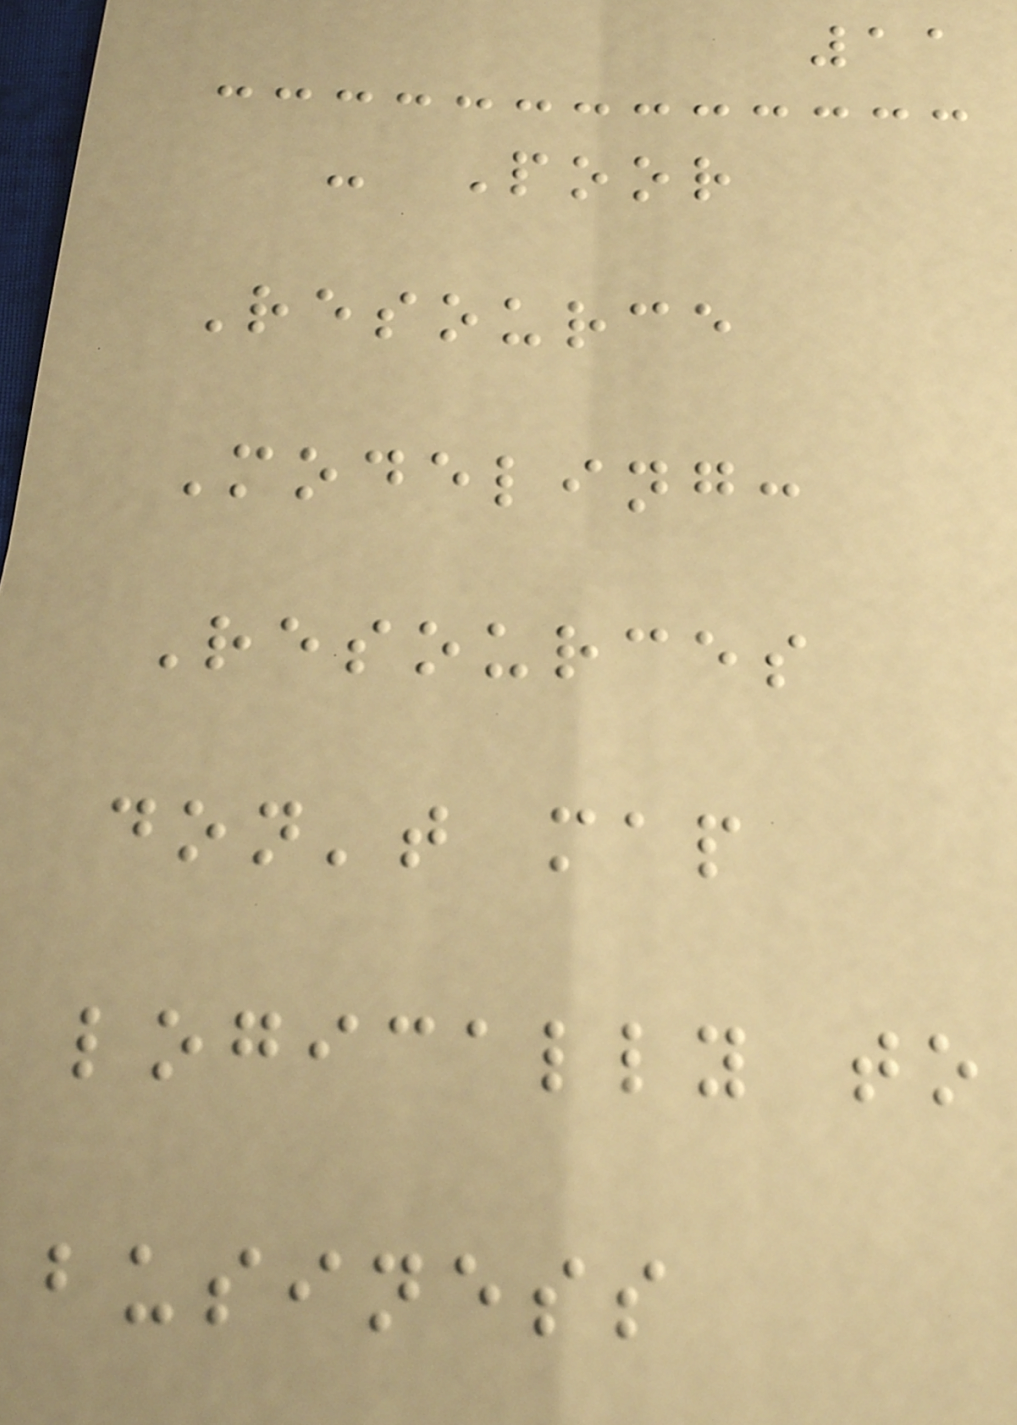11
- Poor
Resource
Modeling:
Resources
don't map
logically to
business
